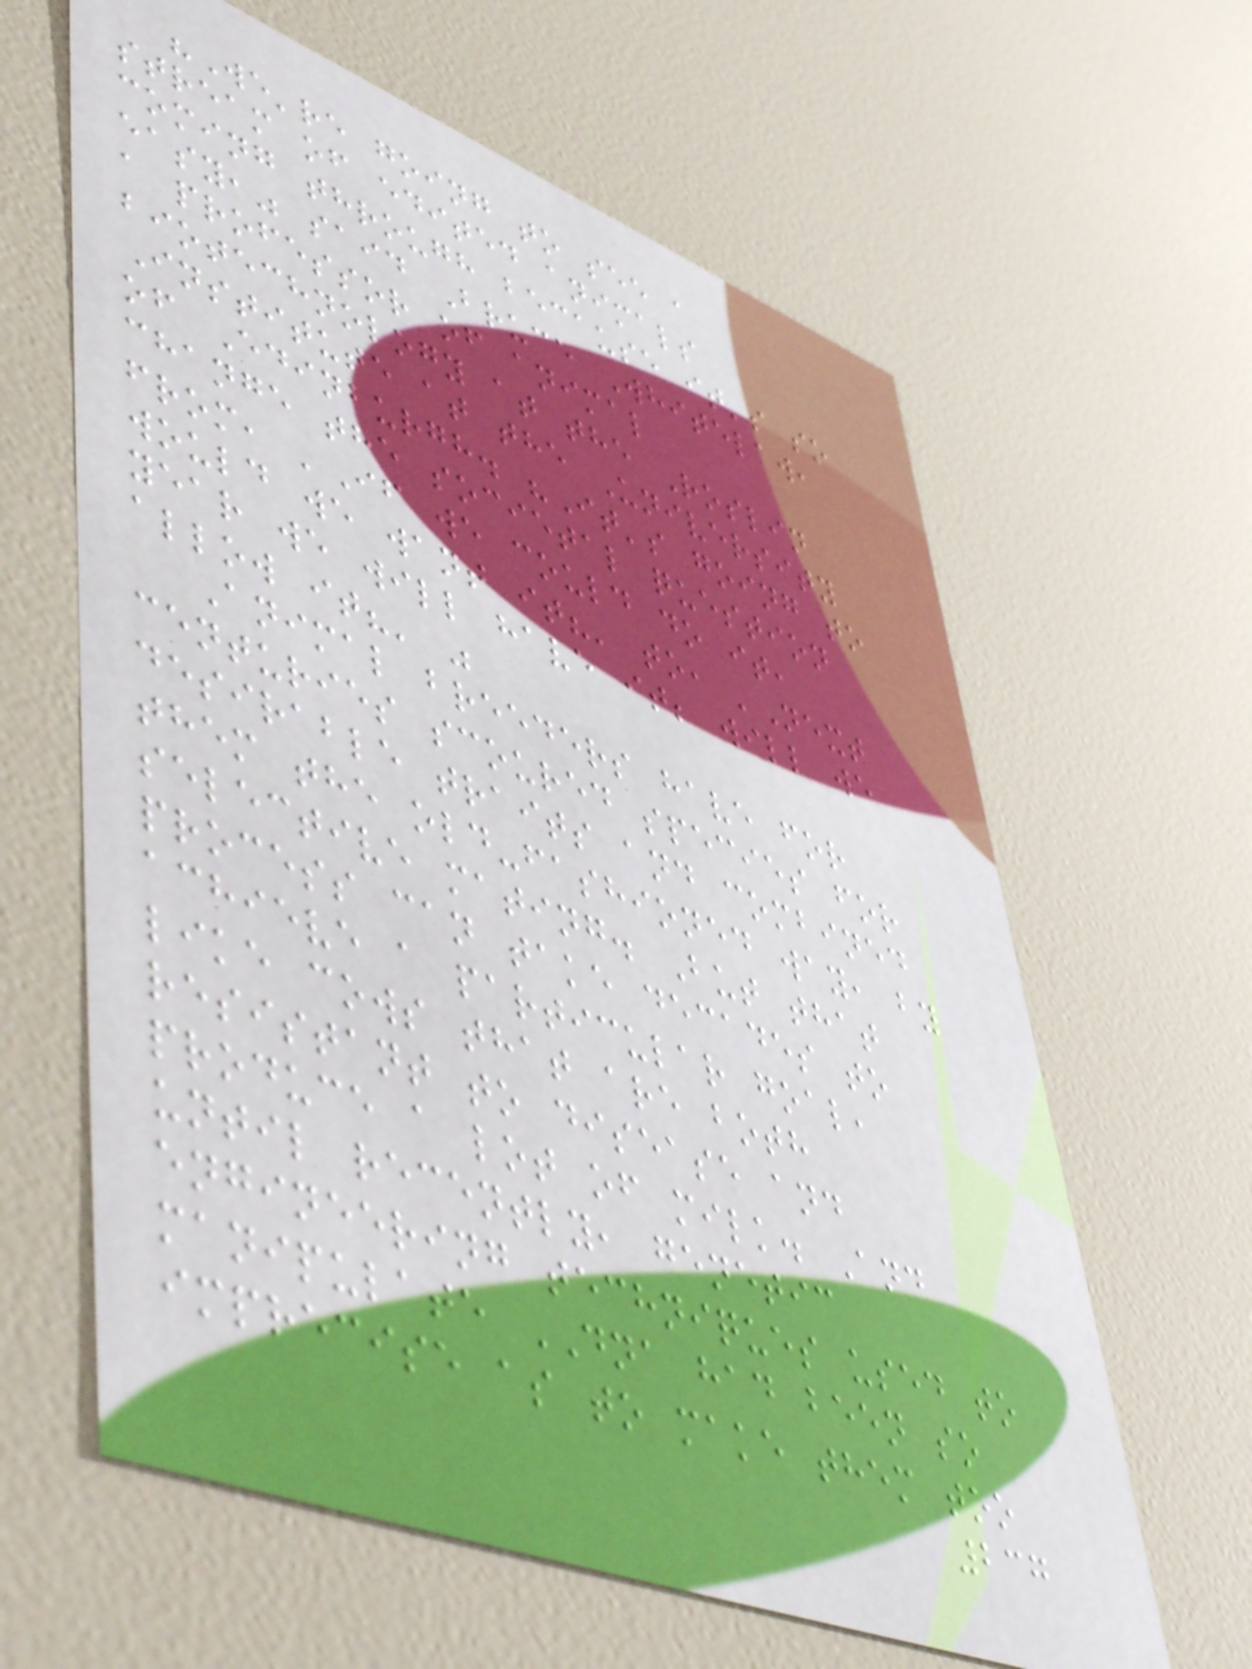"We're going to see a
stream of edited animals
coming through because it's so
easy," said Bruce Whitelaw,
a professor of animal
biotechnology at the Roslin
Institute at the University
of Edinburgh. "It's going to
change the societal question
from, 'If we could do it,
would we want it?' to, 'Next
year we will have it; will we
allow it?' "
Animal breeders have for
centuries scoured species for
desirable traits and combined
them the old-fashioned way, by
selective mating. But that
process can take decades to
achieve a particular goal,
like cows that are both
resistant to disease and
produce a lot of milk. And
until recently, genetic
engineering techniques used to
manipulate DNA had been so
imprecise as to make them too
237
